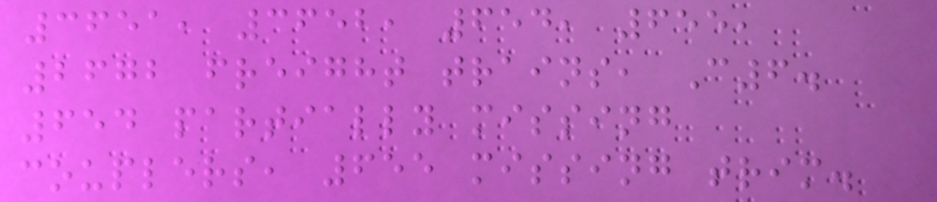3651, 3652, 654, 655,
2672 freight trains, C6.
654 partially missing
couplers, 655 missing trim.
